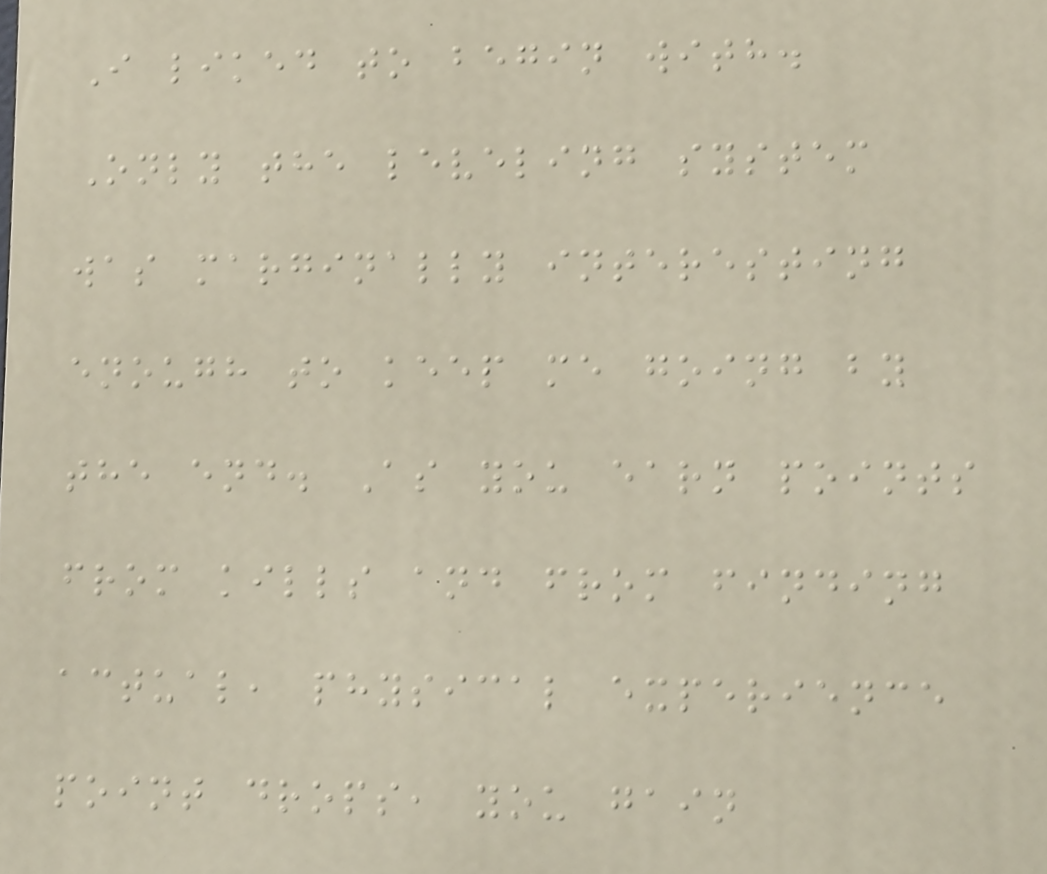I liked to begin with.
Only the leveling system
was marginally interesting
enough to keep me going by
the end. As you earn points
from kills and from finding
actual, physical experience
point drops, you gain
